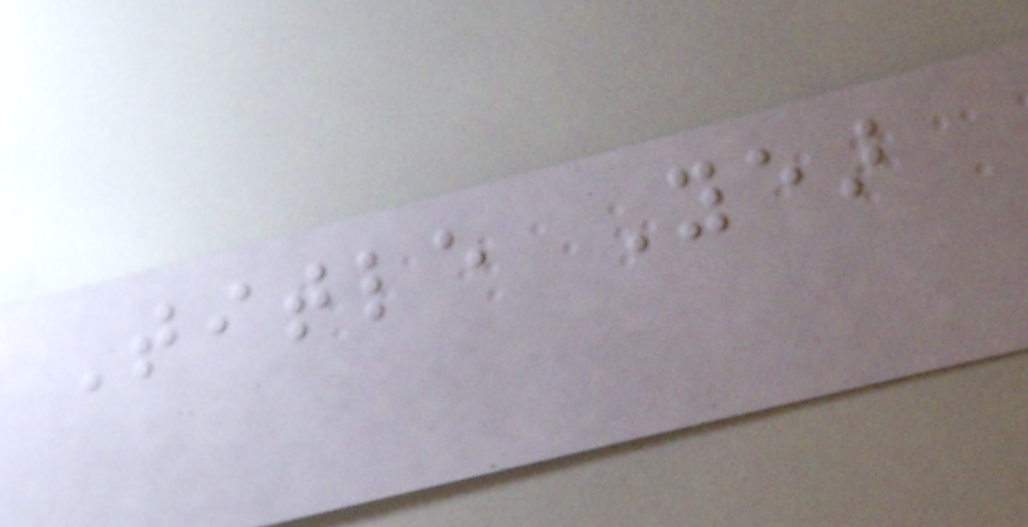Title Year
